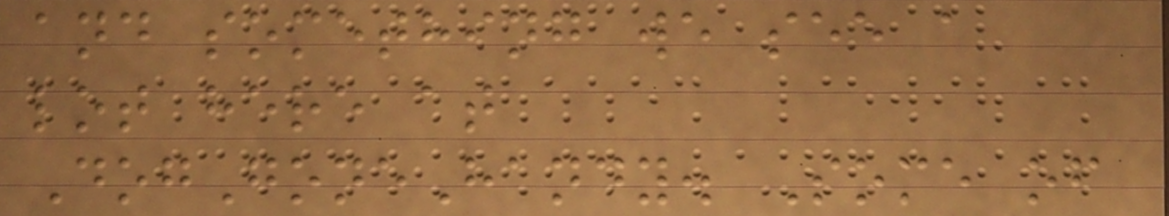and something we see a
lot here at
DogGoneHandy. Some of
